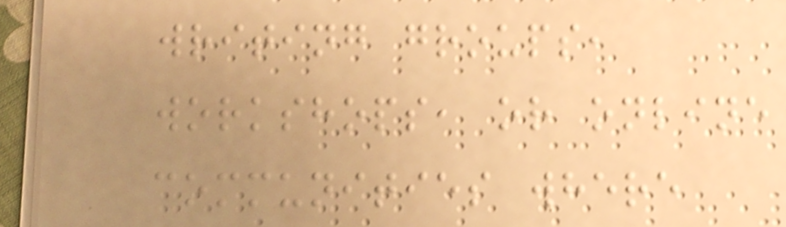writing groups,
workshops, or online
communities where
